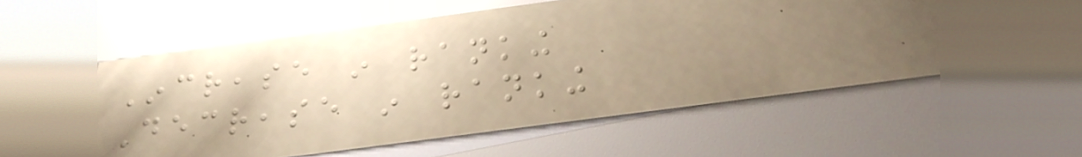Increase in ranking
Decrease in ranking
